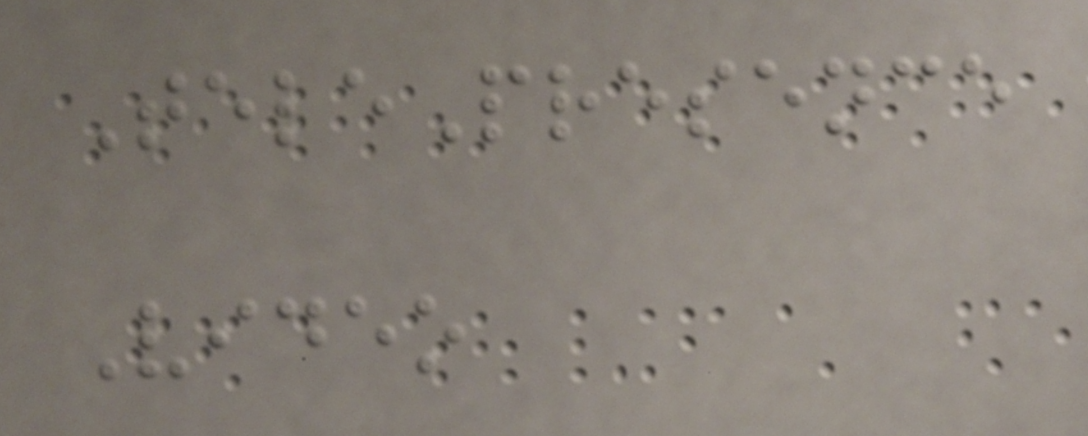TelePresence
Video
